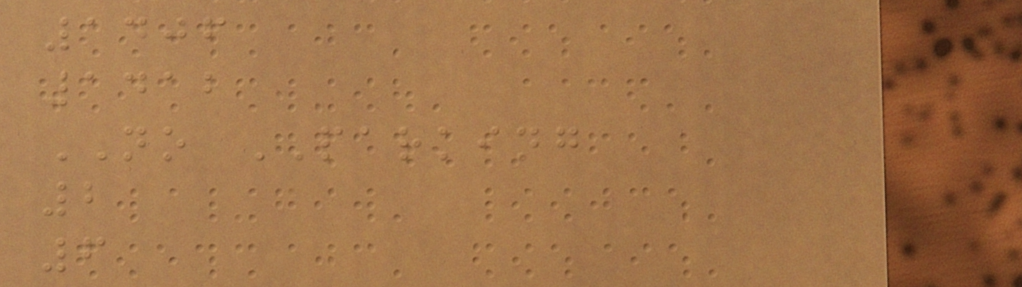1406
1412
NO PARKING
2
6
